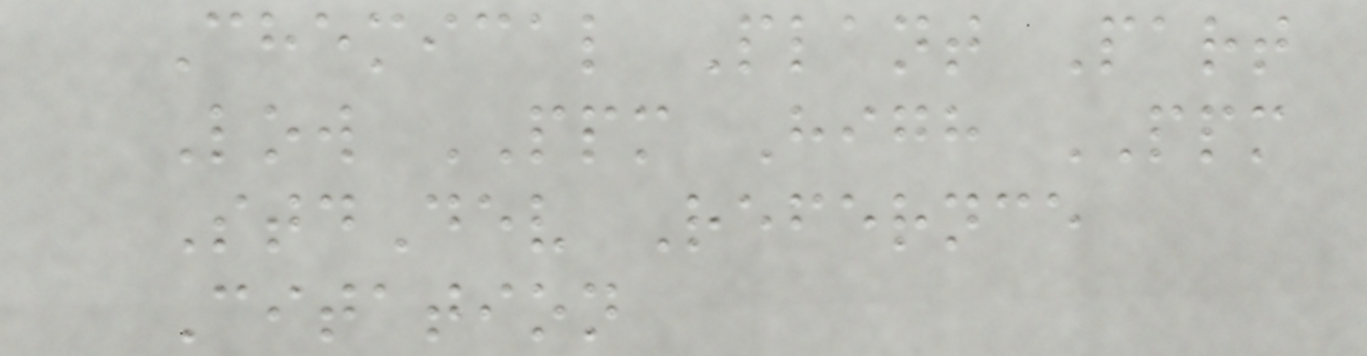Chemical Plant Part
Low PPM High PPM
StdDev Refernce
Citation
